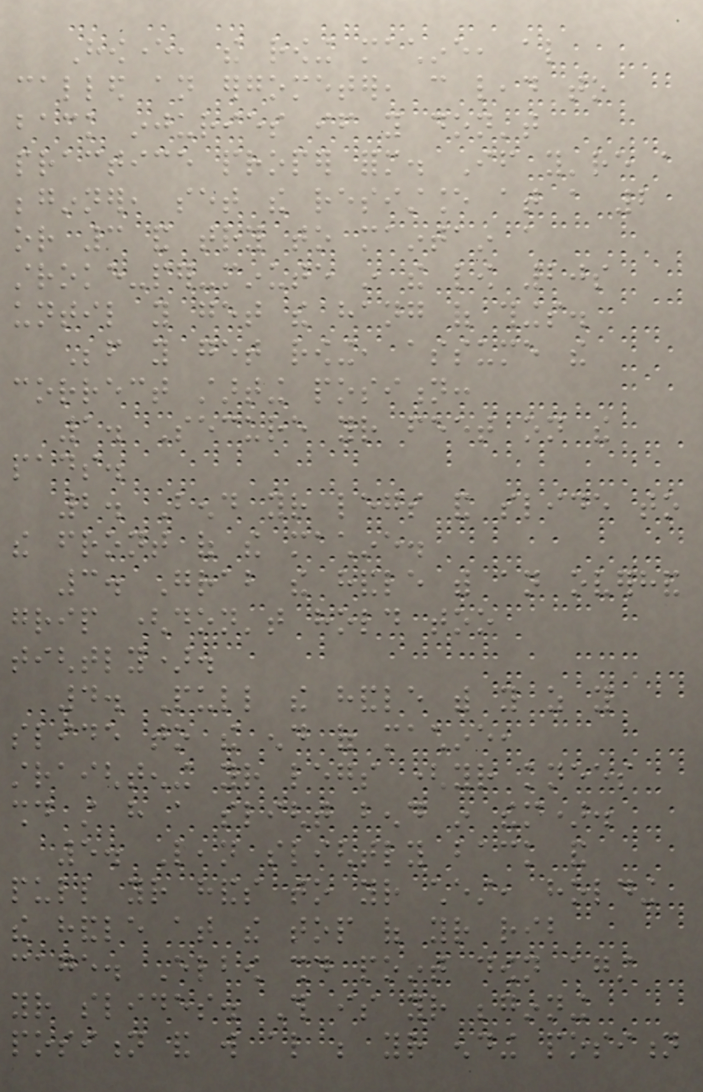However, the rowing machine, also
called an ergometer, can lead to
back injuries if you don't
practice proper form. If you're a
beginner, set the resistance at a 2
or 3 and try to maintain a
stroke-per-minute in the low 20s
until you get the hang of things.
Before you get rowing, assume the
correct starting position:
1. Secure your feet on the
pads.
2. Bend your legs and slide to
the front of the machine.
3. Grab the handle with an overhand
grip (don't hold too
tightly).
4. Pull the handle with you as you
slide to the end of machine,
straightening your legs (your knees
should still have a slight bend in them).
5. Lean slightly back and
pull your hands to your chest, holding
the handle at the top of your rib
cage. Elbow should point down against
your slides. This is your beginning
position and will also be your ending position
